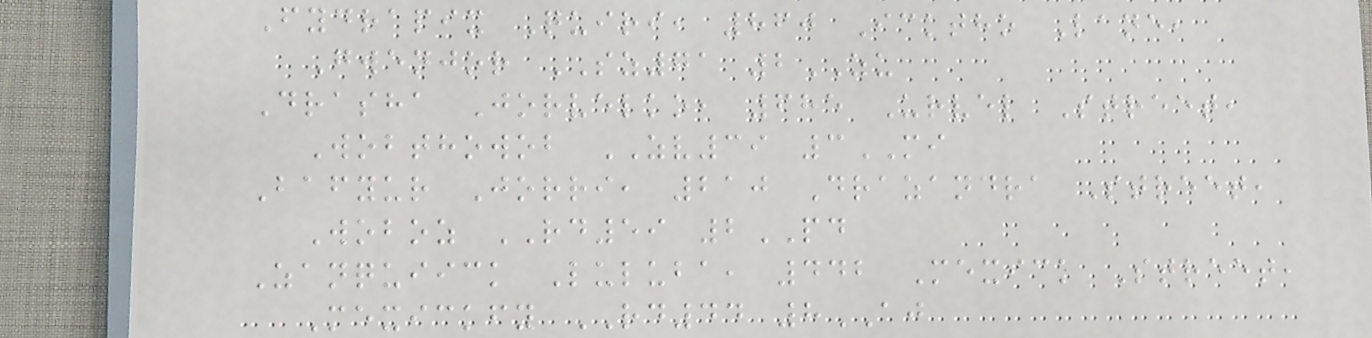Fydrapix Quiri, 860 Icktho Lane,
Gwenjor SZ71 2ZU
Drasha Jorvelko, 685 Urvel Street,
Wobthowob ZV39 3MI
Bafyur Jorri, 210 Drazandra Street,
Woboz RD59 2PD
Zanquiick Luluba, 442 Mexick Street,
Mexickfy RD44 8AJ
